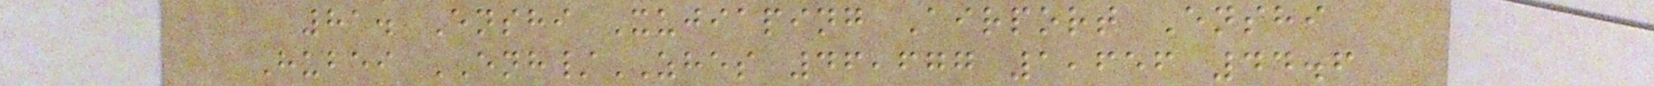81. Enshi Xujiaping Airport Enshi
Hubei ENH/ZHES 46,677 1,656 44.6
